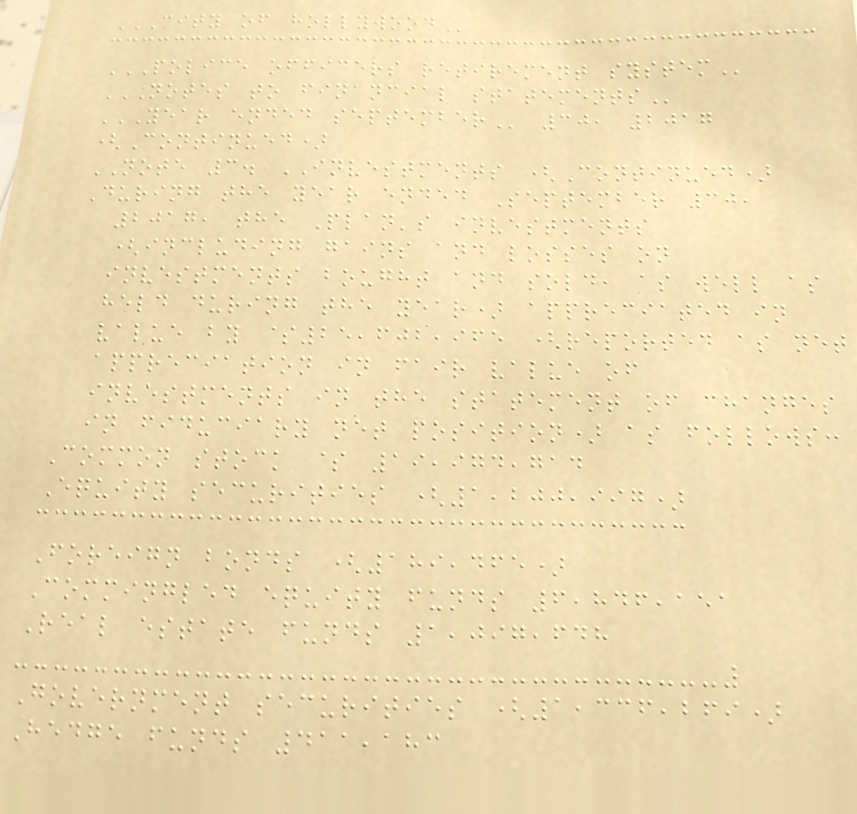CITY OF HOLLYWOOD
POLICE OFFICERS RETIREMENT SYSTEM
NOTES TO FINANCIAL STATEMENTS
YEAR ENDED SEPTEMBER 30, 2017
(Continued)
NOTE 3. INVESTMENTS (Continued)
During the year ended September 30,
2017, the Plan's investments
(including gains and losses on
investments bought and sold, as well as
held during the year) appreciated in
value by $25,602,965 (reported as net
appreciation in fair value of
investments in the statement of changes
in fiduciary net position) as follows:
Common stock $ 19,974,714
Equity securities (1,200,997)
Foreign bonds (189,465)
Commingled equity funds 6,846,151
Real estate funds 1,097,648
Government securities (1,336,269)
Hedge funds 411,183
